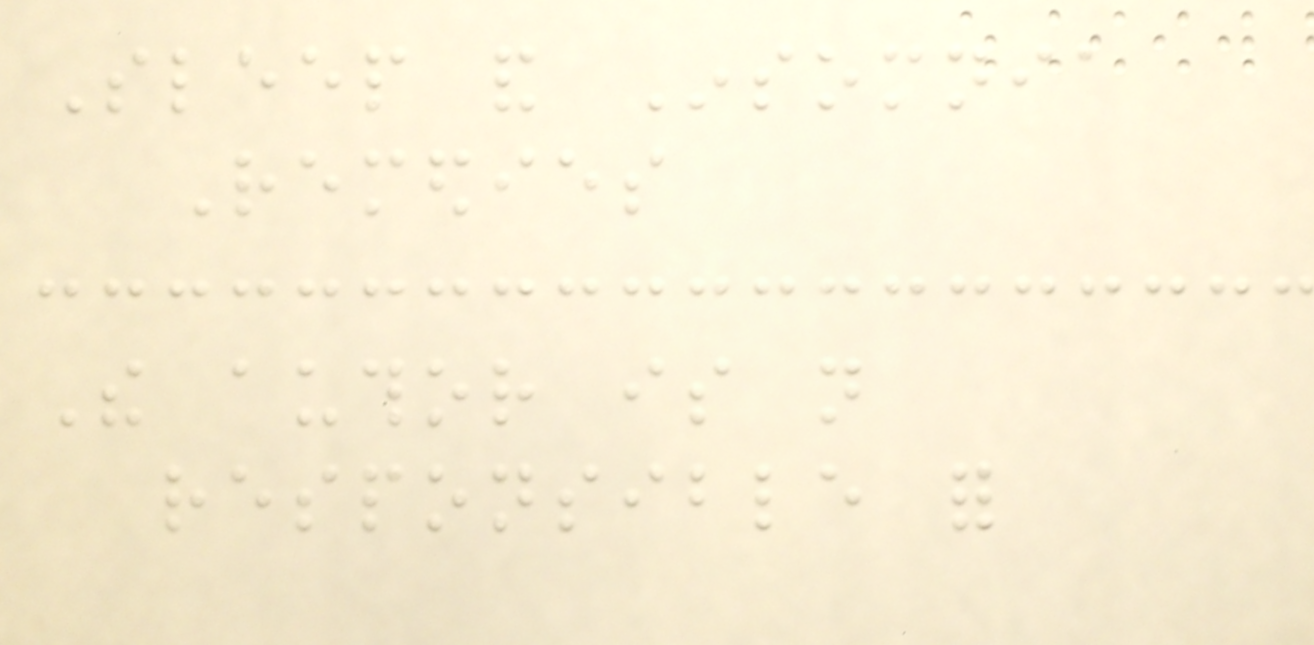Sleep and Insomnia
Remedies
The author is not
responsible for
